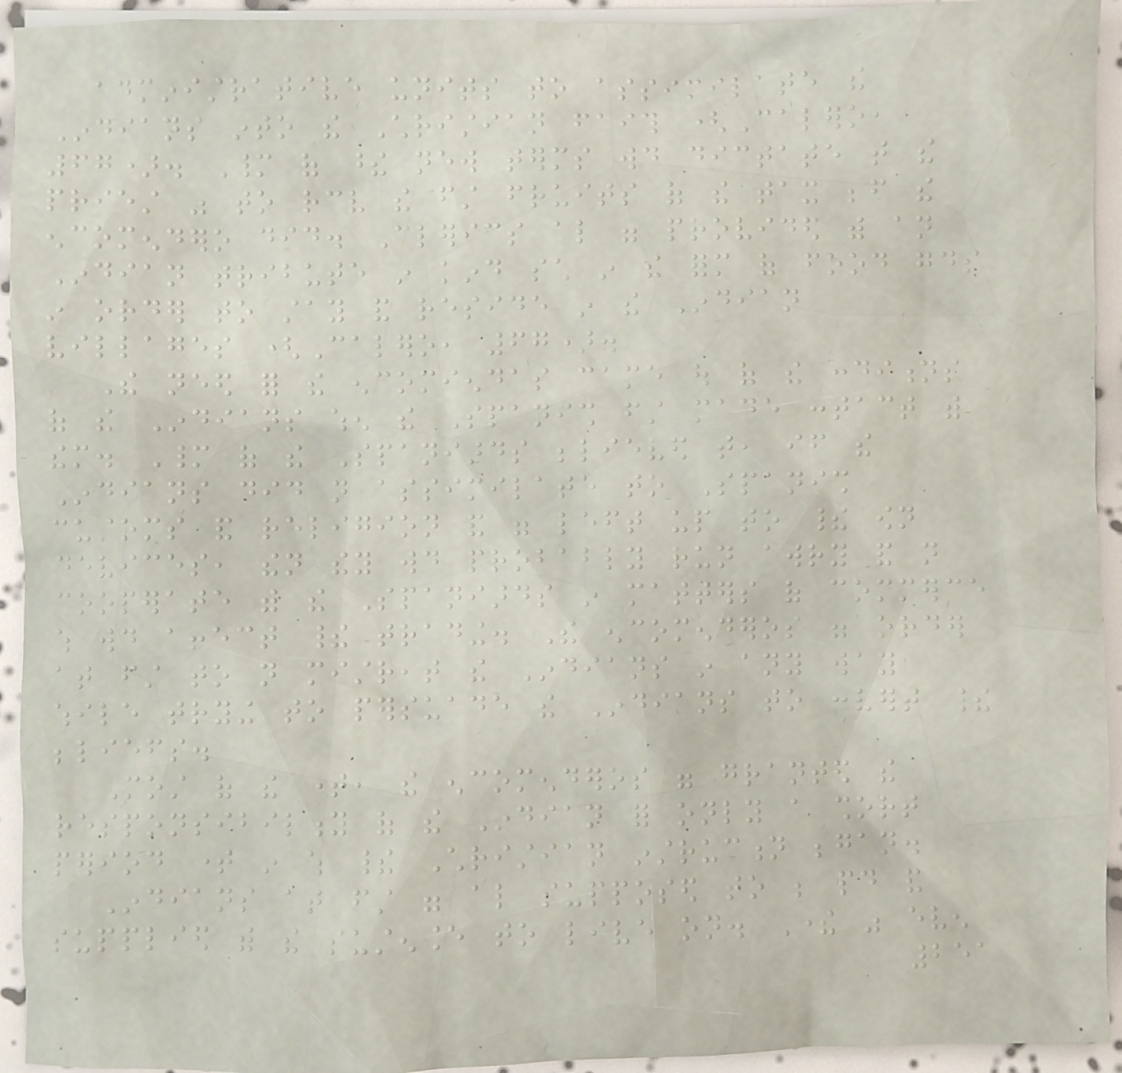administrative units to assimilate the
Indians into the Christian faith (Calero,
67). Many of these new terms would dictate that the
priest was to receive the first fruits of the tax before the
encomendero did. Clerics also were provided with an
Indian tribute in kind such in the form of food goods
in order to stay and reside in the Indian
villages (Calero, 67).
The need for the encomiendas came out of the conditions
of the Indians when the Spanish first made contact with
them. Many of the Spaniards believed that, if the
Indians did not assimilate to Spanish
customs and religion and were left up to their own
devices, then they would probably run awry and not
cooperate with the Spaniards in matters of commerce
which would affect their trading. The encomenderos were order
at first to not mistreat the Indians in any way
while trying to persuade the Indians to convert their
beliefs.
Most of the time, the encomenderos were granted the
responsibility of the Indian for only a short
period time in which their Christian instruction began.
Indians at first were also supposed to be paid and
supplied with the sustenance to live on. There was even
251
